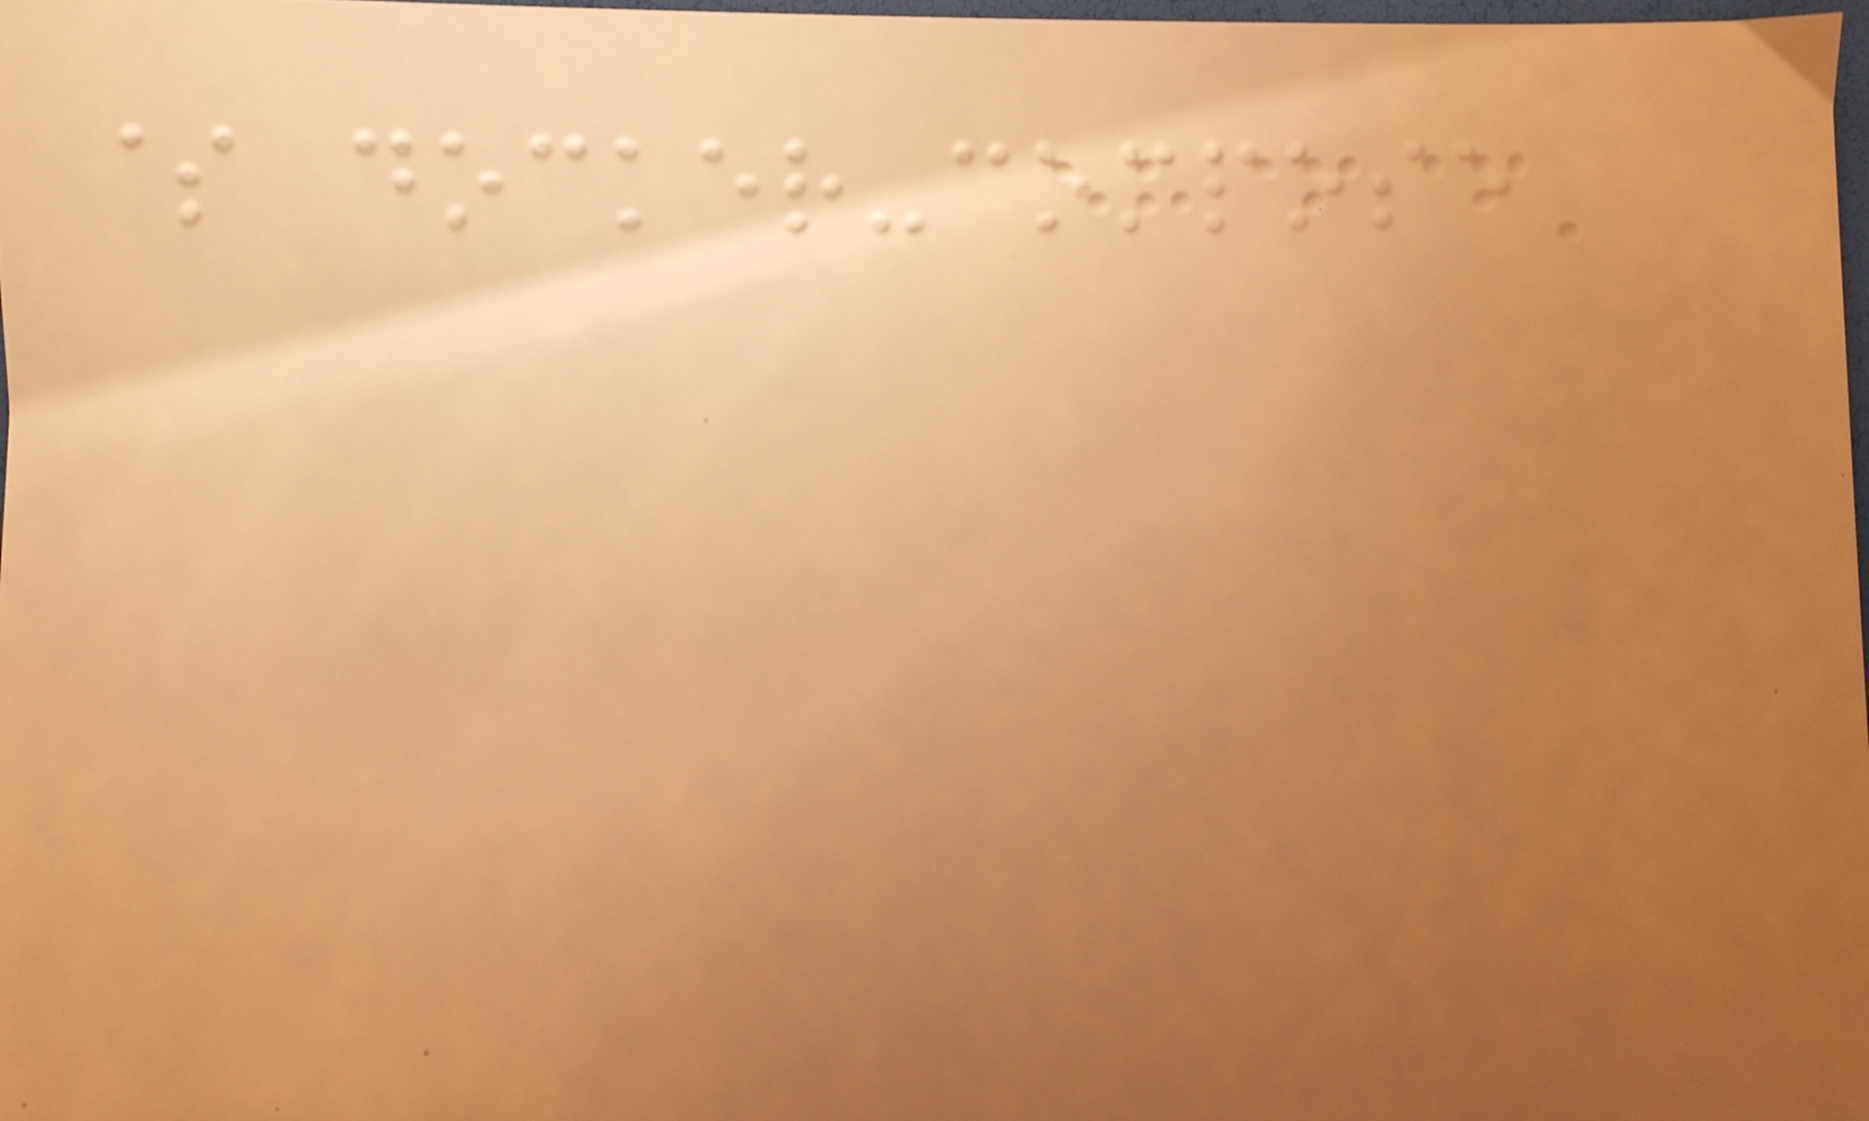$ docker-compose
